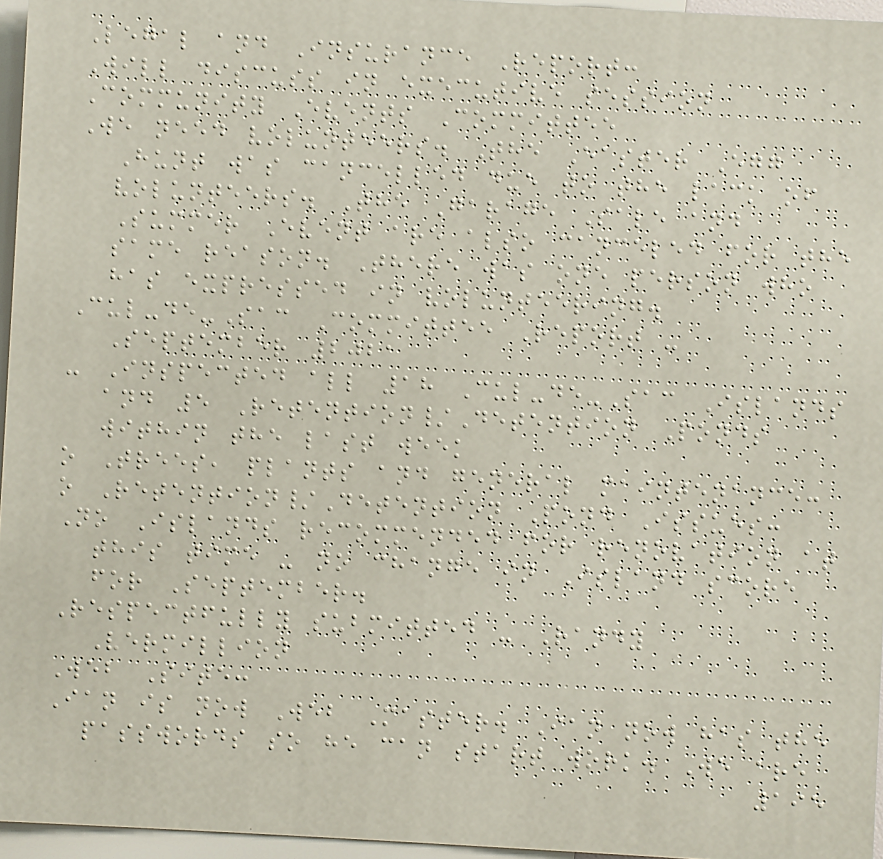Legal and Insurance Report:
Will discuss in executive session
Community Events Committee
We need volunteers. The Easter Egg
Hunt was cancelled due to the lack of
volunteers. The Garage Sale and
Summer Event are also canceled for the
same reason. There was one person who
has expressed in volunteering.
Cul-de-Sac Committee Report -
September 2021
- Inspected all 18 Cul-de-Sac Islands
and 5 Retention/Detention Ponds
within the last week
o Trees, plants and general maintenance:
o Retention/Detention Pond Issues:
No Islands recommended for renovation at
this time - no change in Island score
for September.
Respectfully submitted - Randy
Vermillion
Web Site:
Ian is now Web Master. Ian now has the
passwords so he can start work. We are
195
